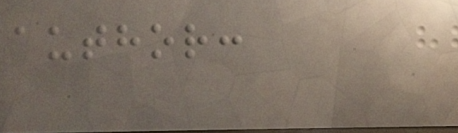author:
